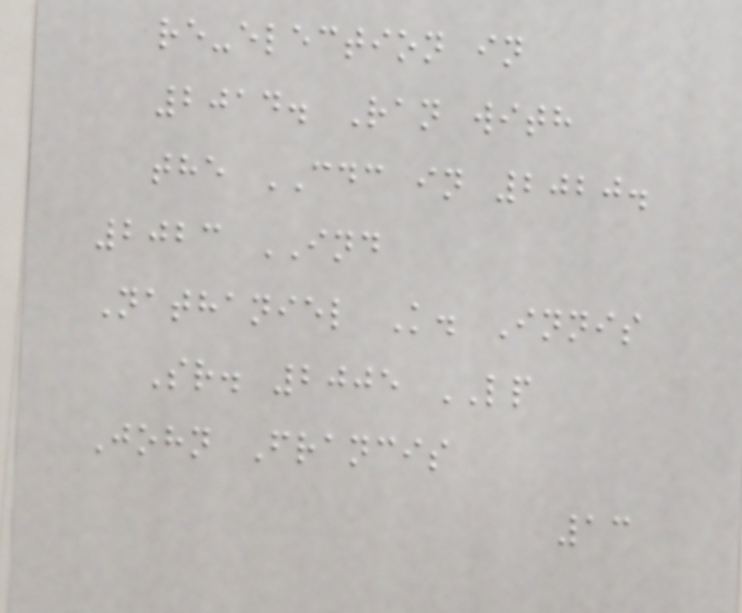re-election in
2014. Ran with
the CDC in 2020.
2023 IND
Nathaniel K. Innis
Sr. 2005 LP
John Francis
13
